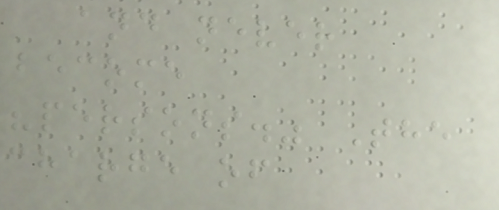and never
become
"persons." The
charge of
